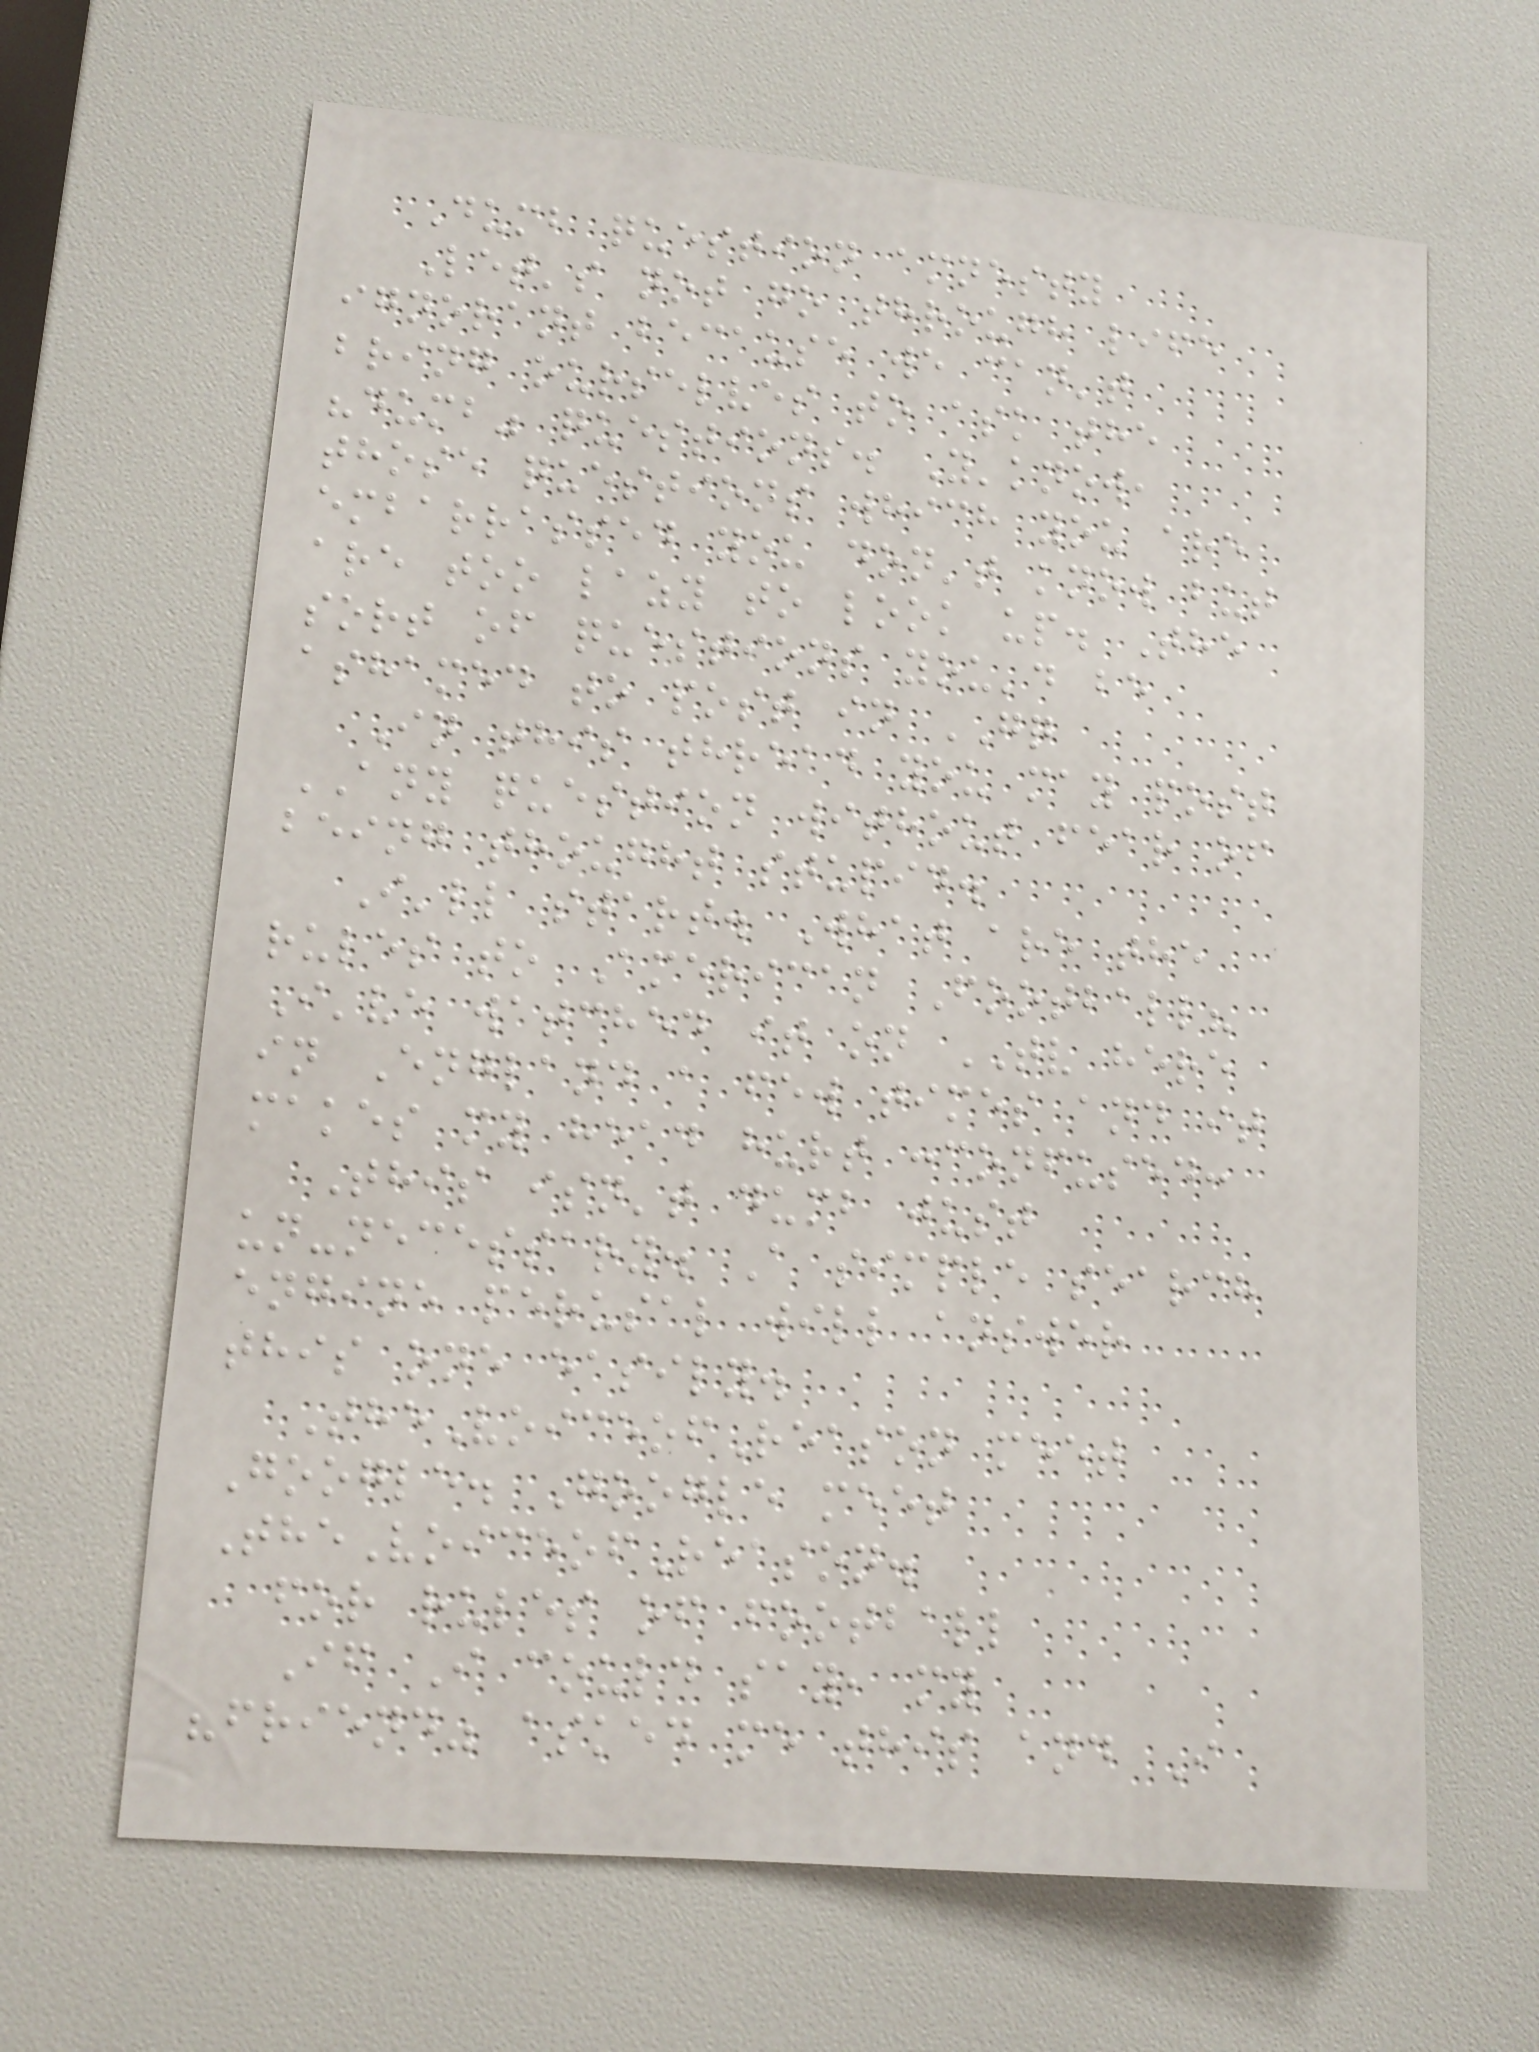Dumb question amnesty
Let's not go through life
ignorant because we can't
bring ourselves to ask the
"dumb" questions. Y'know,
those questions which you are
embarrassed you don't know but
are too lazy to look up. The
sort of questions you'd be
ashamed to post in GQ
In this thread you may post
ANY question without fear of
being thought stupid.
I'll start. What are the
rules to American Football?
I've watched it on TV here
in England a few times and it
makes my head hurt :confused:
This isn't dumb just
un-necessary. A simple search
engine perusal will answer
this one easily.
TheVoiceofReason meet
Google. Google meet
TheVoiceofReason.
for rules of football
If I could say, my
"friend" asked me this and I
